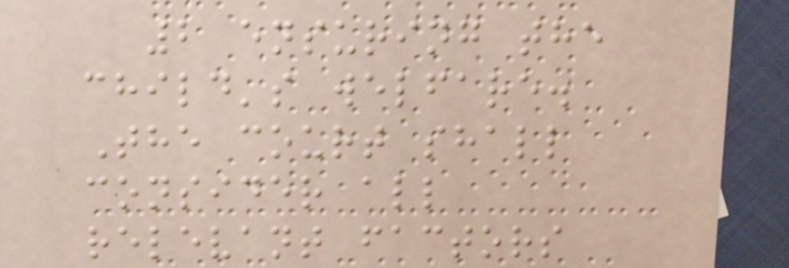2 ensuring the
child's welfare.
The court shall
consider all
relevant factors
